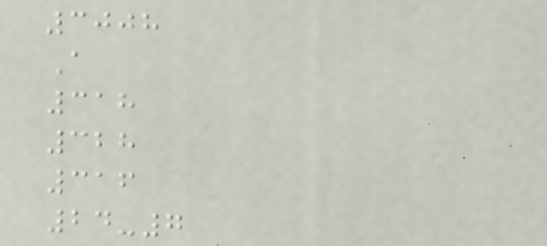3008
A
318
328
316
24-7
